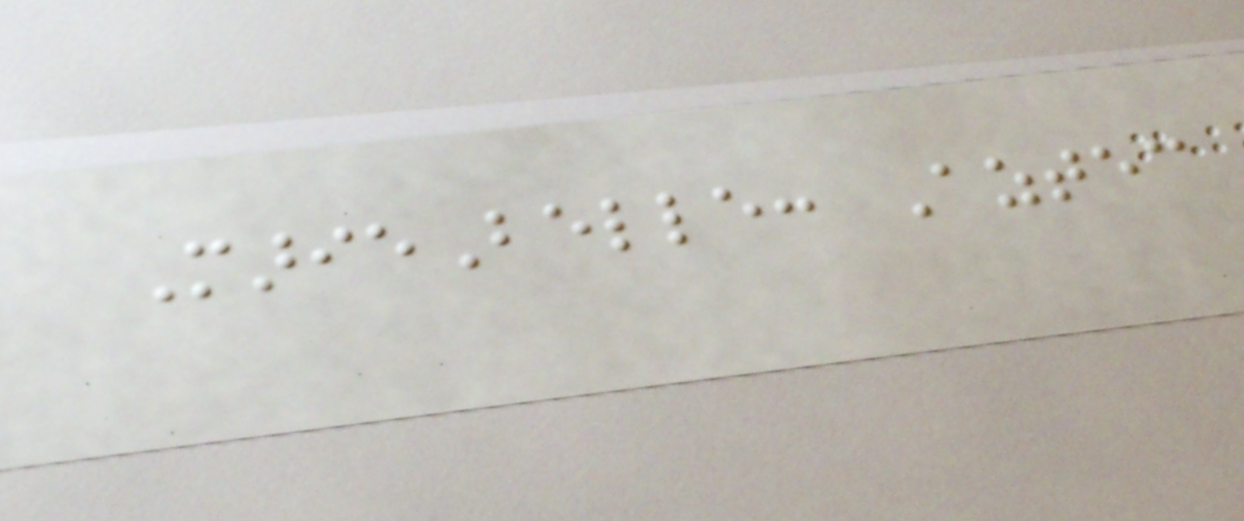MarieBelle: Aztec
